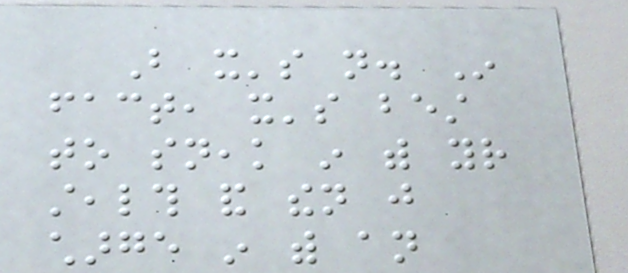But it's not. In
fact, it's best
to sneak in with your
stealth and then just
charge in with an
